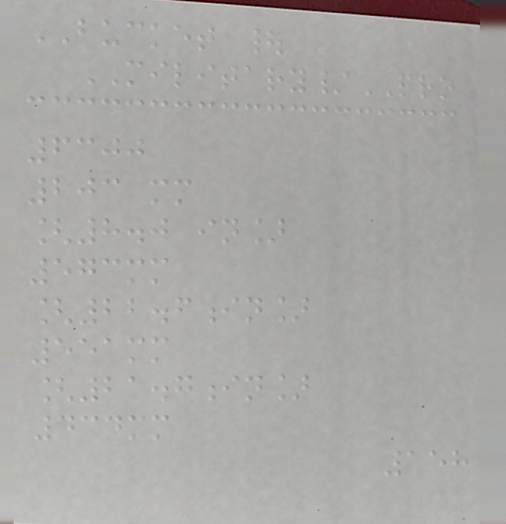BUCKET |
MILITARY/PRO
6300
203 mm
[8.0 in]
573mm
[22.6in]
551mm
[21.7in]
434mm
158
